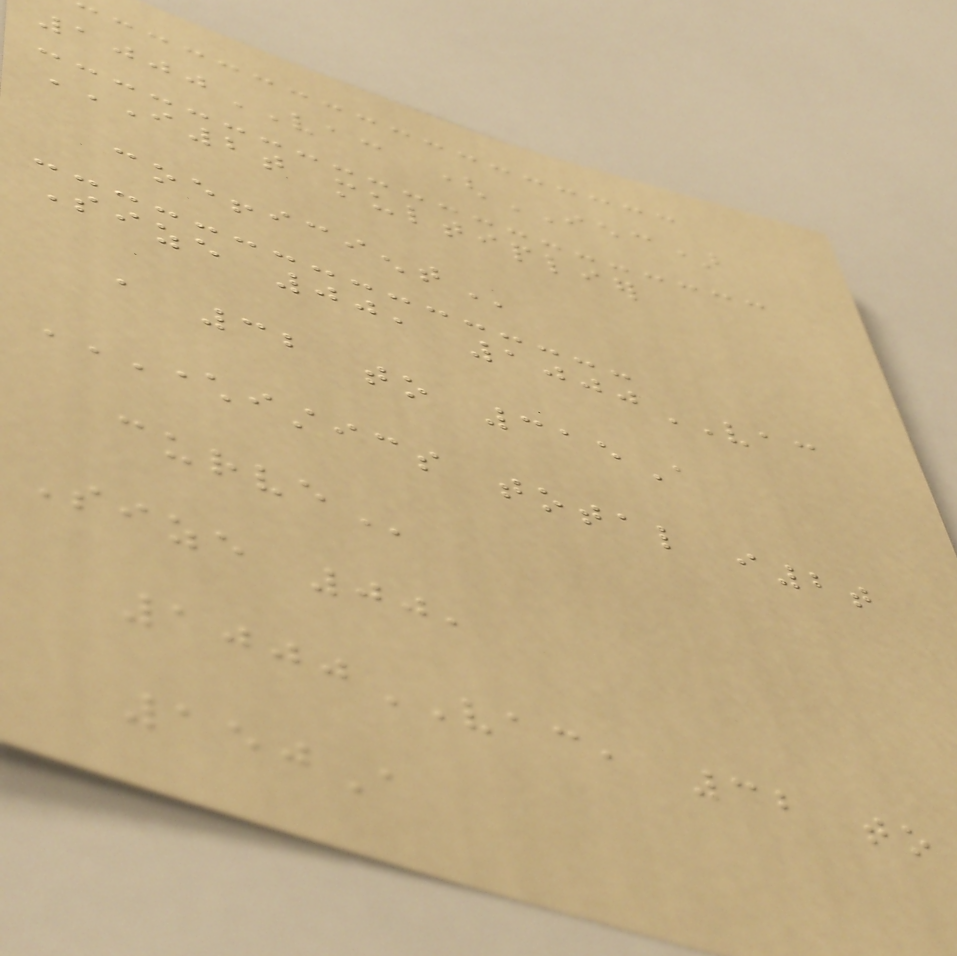1000VAC (IEC)
I2T MULTIPLIER
COEFFICIENT
Size 00, 1000VAC
, 32 to 315A
CHARACTERISTICS TOTAL I2T
CURVE
Size 00,
1000VAC, 32 to
150A
